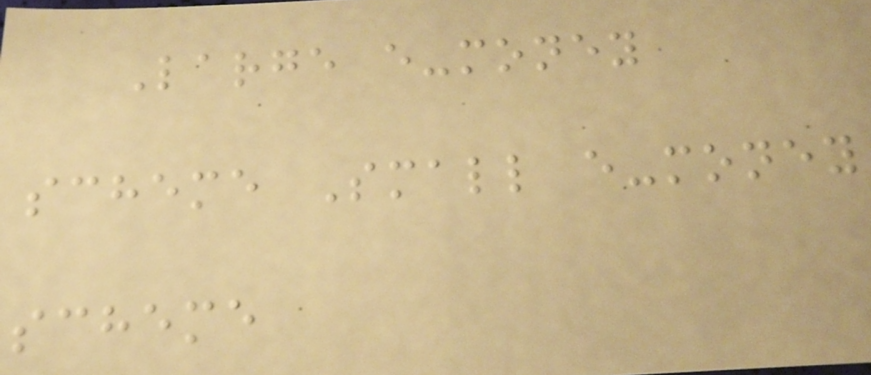Large e-money
scheme Small e-money
scheme
